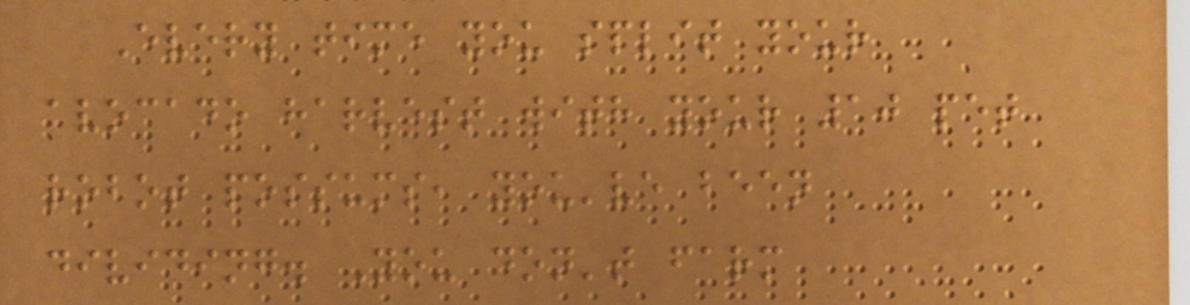Every time you split your
avocado harvest with your 10 pet
robot possums, you've been
dividing. You don't farm
